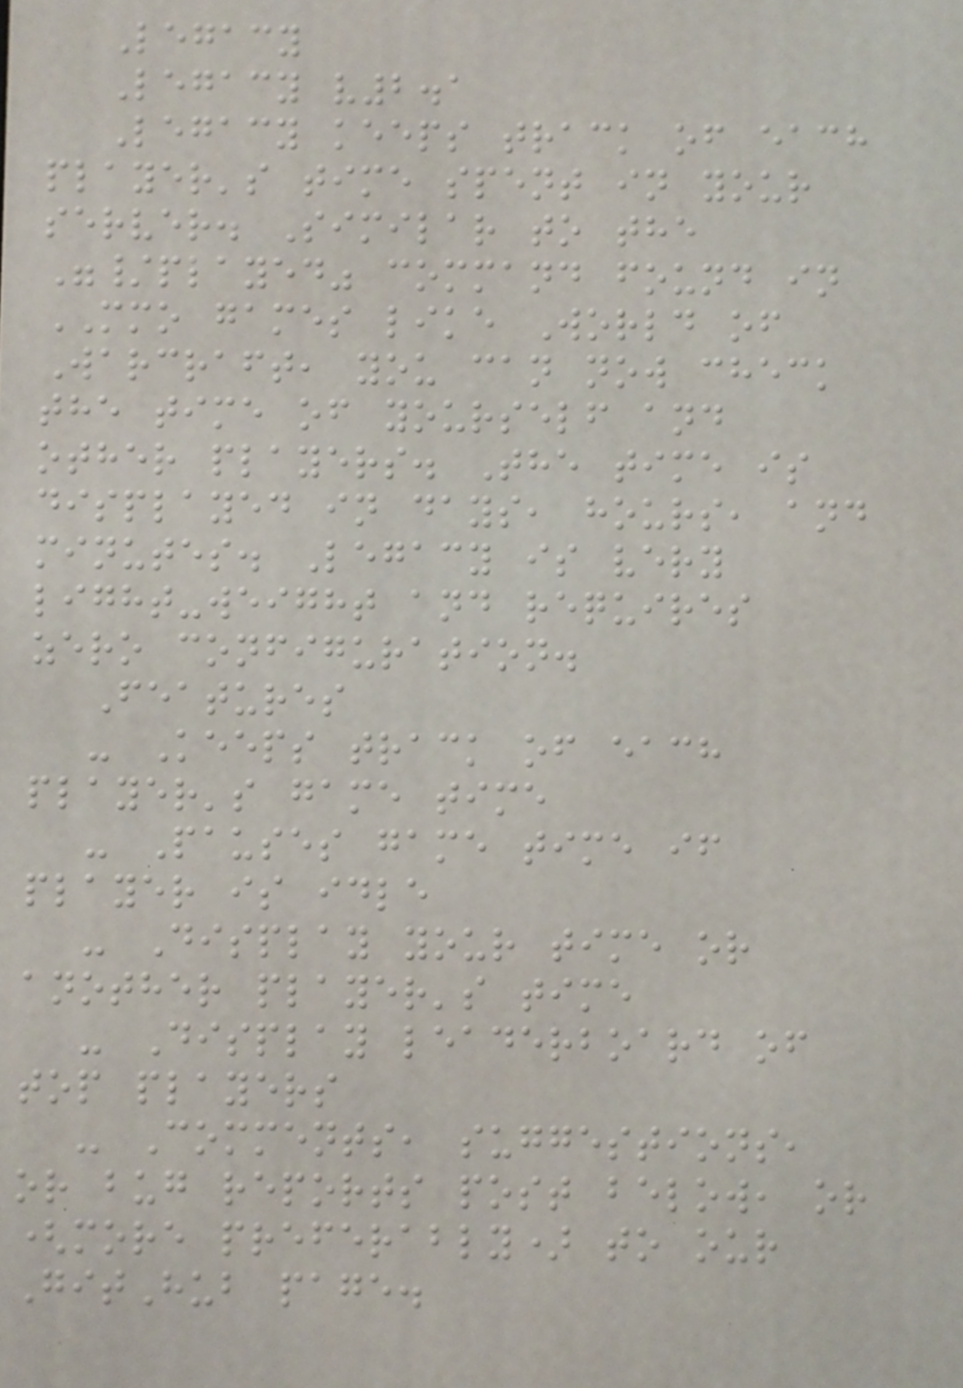Legacy
Legacy v2.1
Legacy keeps track of each
player's time spent in your
server. Similar to the
"/played" command found in
MMO games like World of
Warcraft, you can now check
the time of yourself and
other players. The time is
displayed in days, hours, and
minutes. Legacy is very
light-weight and requires
zero configuration.
Features
- Keeps track of each
player's game time
- Pauses game time if
player is idle
- Display your time or
another player's time
- Display leaderboard of
top players
- Comments, suggestions,
or bug reports post below, or
(more preferably) to our
GitHub page.
